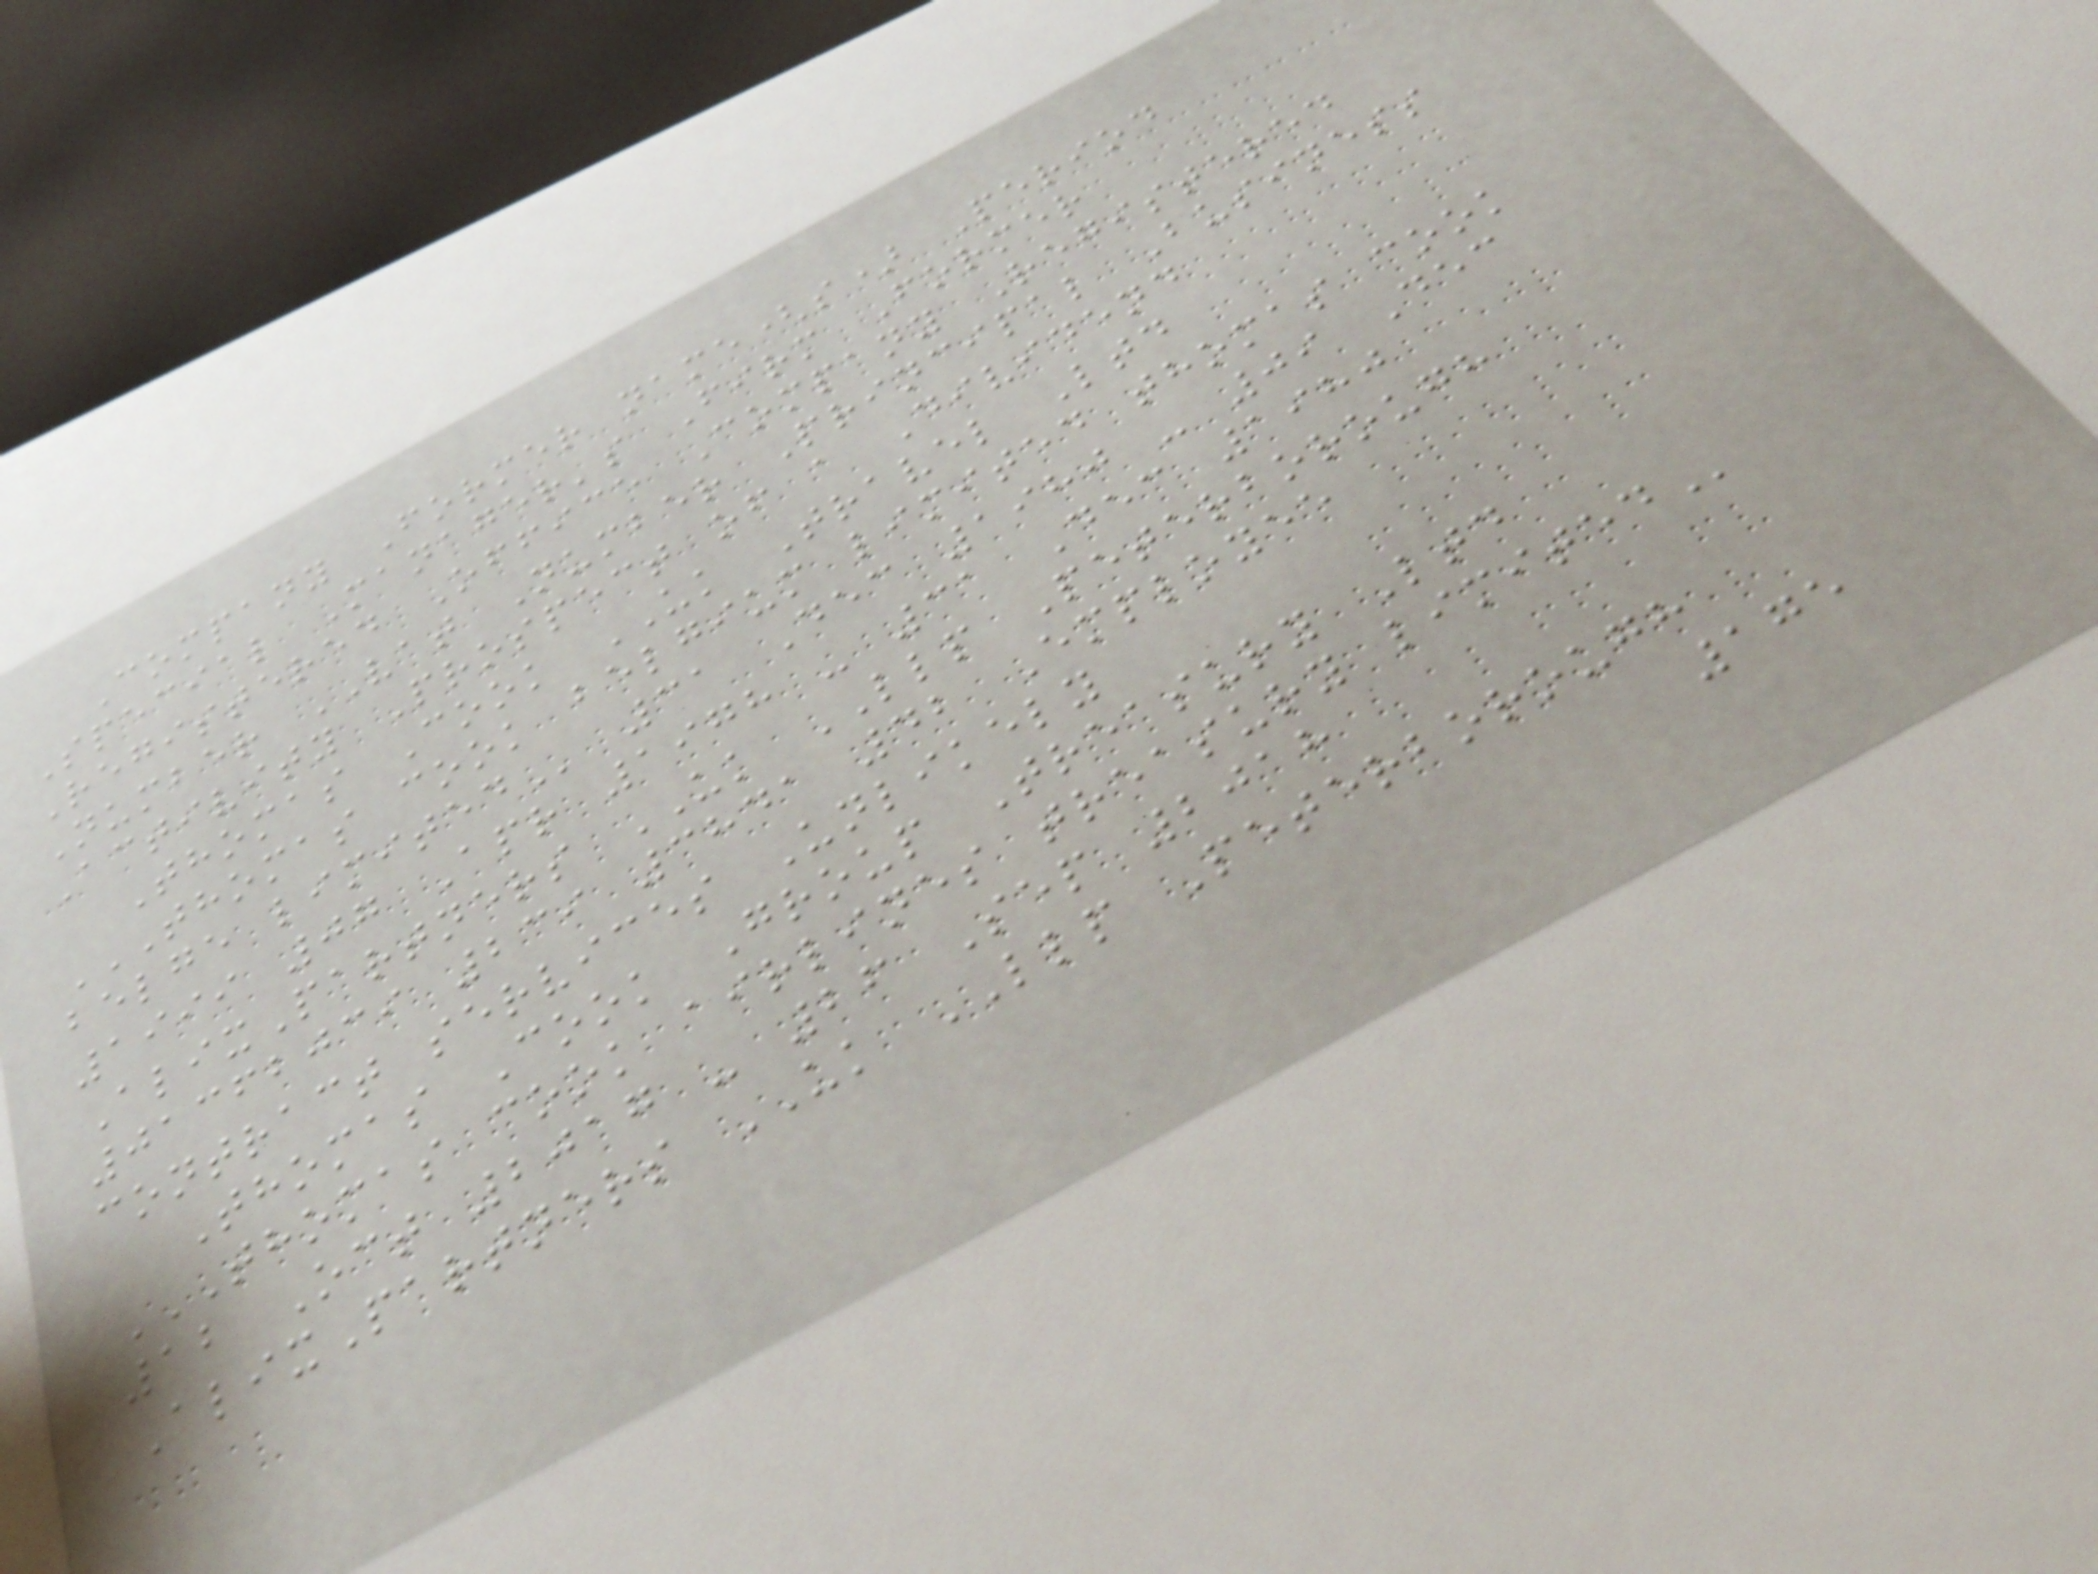Company Former name(s) Period
Special Manager's Firm Former
Registered Office Company Registered
Number VAT Number Principal Business
Activity Prospect of a Dividend
Thomas Cook UK Travel Ltd
THOMAS COOK BELGIUM LIMITED THOMAS COOK
BELGE LIMITED 31 Dec 1980 - 09 Dec
1999 07 Apr 1978 - 31 Dec 1980
AlixPartners UK LLP Peterborough
01362039 239 3841 42 Employee
contract services Unlikely
Thomas Cook Group Treasury Ltd
THOMAS COOK AIRLINES TREASURY LIMITED
12 Oct 2017 - 26 Sep 2018
AlixPartners UK LLP Peterborough
175
